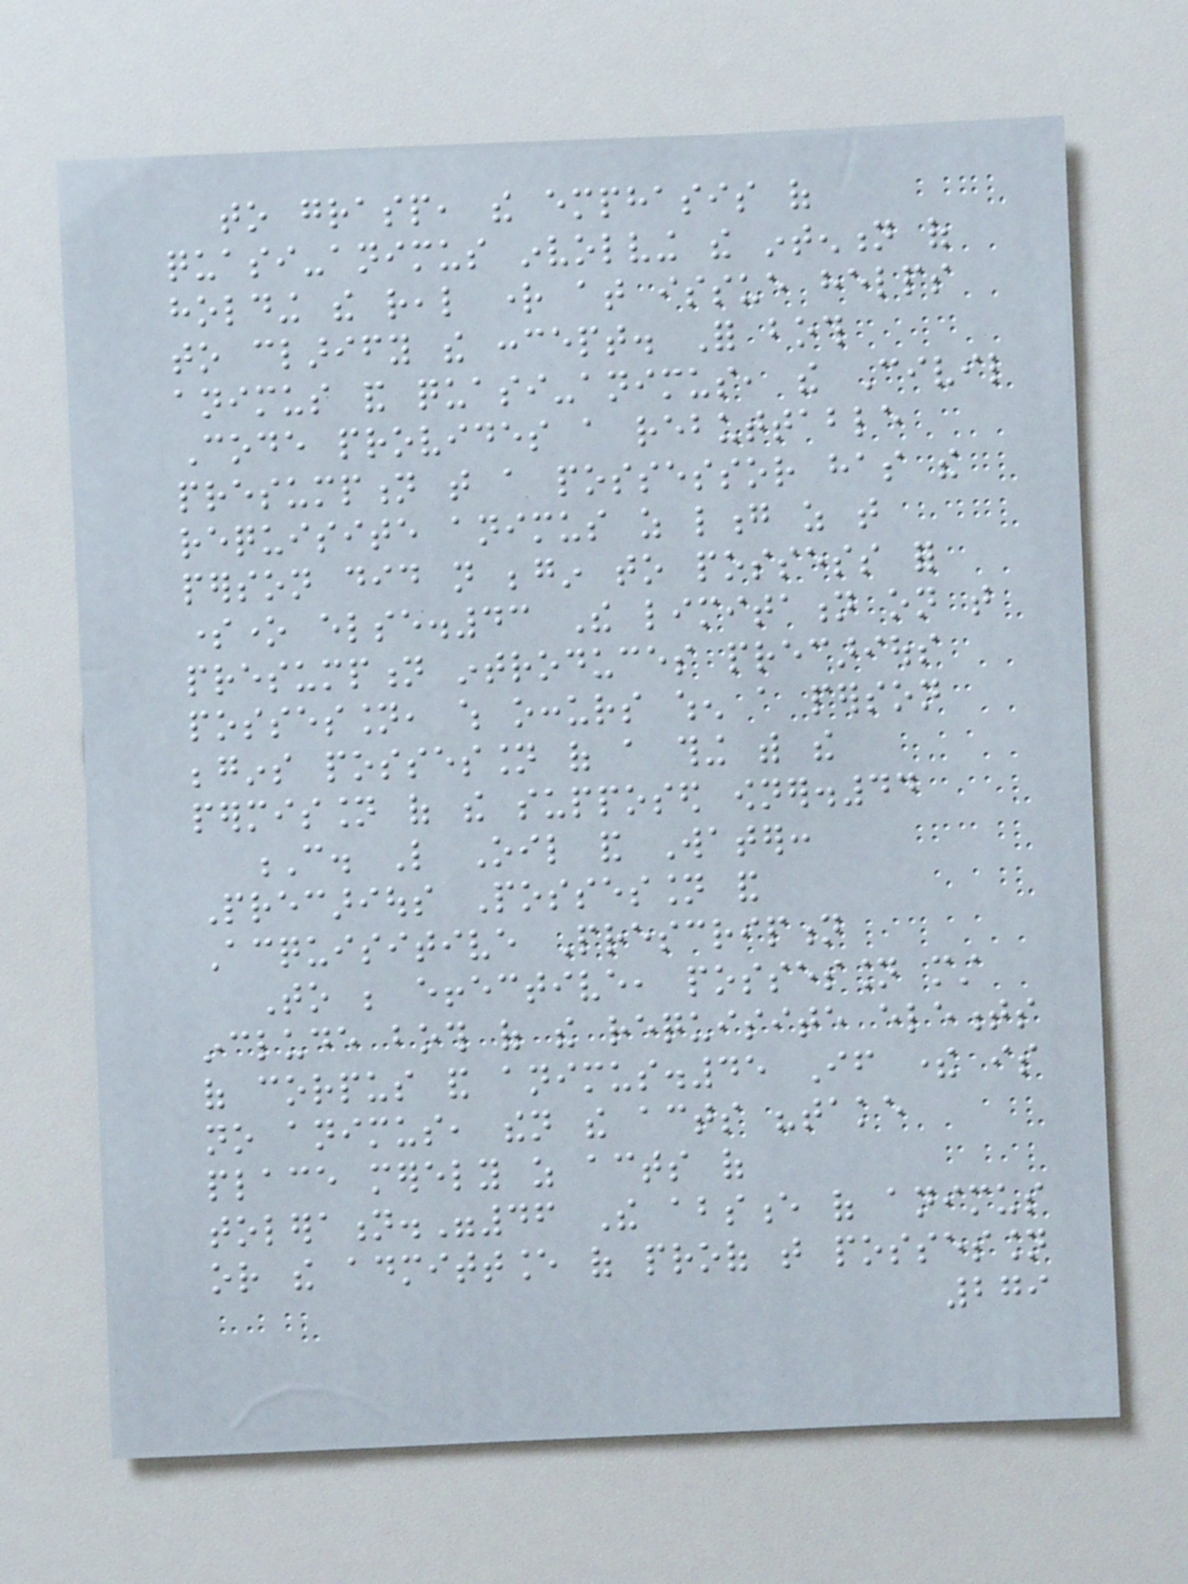to grasp, the emphasis of
quasi-animus involving the intention of
holding the real right at issue helps
to clarify the concept. For both
animus and quasi-animus, the Civil
Code provides a rebuttable
presumption that a possessor has the
requisite animus as long as that
person did not begin to possess for
someone else.43 The limitation on that
presumption introduces precarious
possession, which occurs when a person
begins possession of a thing with the
permission of the supposed owner.44
C. Like Oil and Water:
Precarious Possession and
Acquisitive Prescription
To be effective, possession must
include both of the requisite elements
of corpus and animus.45 If there is
no animus, then the acts "take
place merely as acts of
toleration."46 The absence of animus
or the admittance of proof that possession
279
